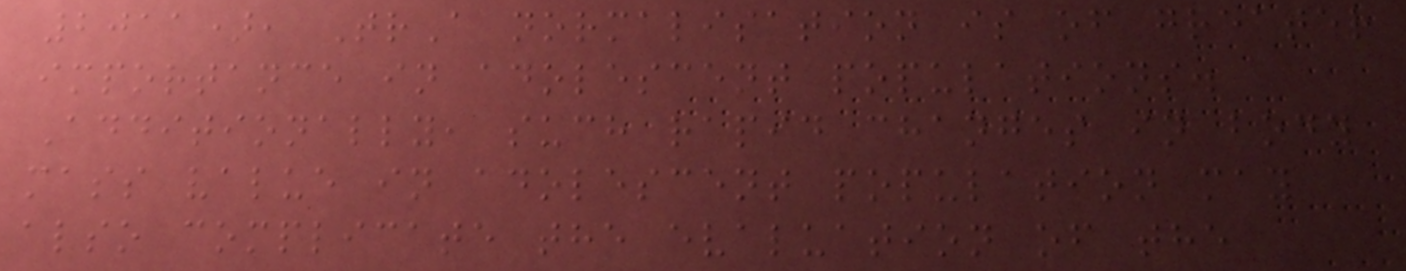2011), TrA normalisation is of greater
importance in adolescent populations.
Additionally, such rapid changes in body
mass value in adolescent population may
also complicate the evaluation of the
